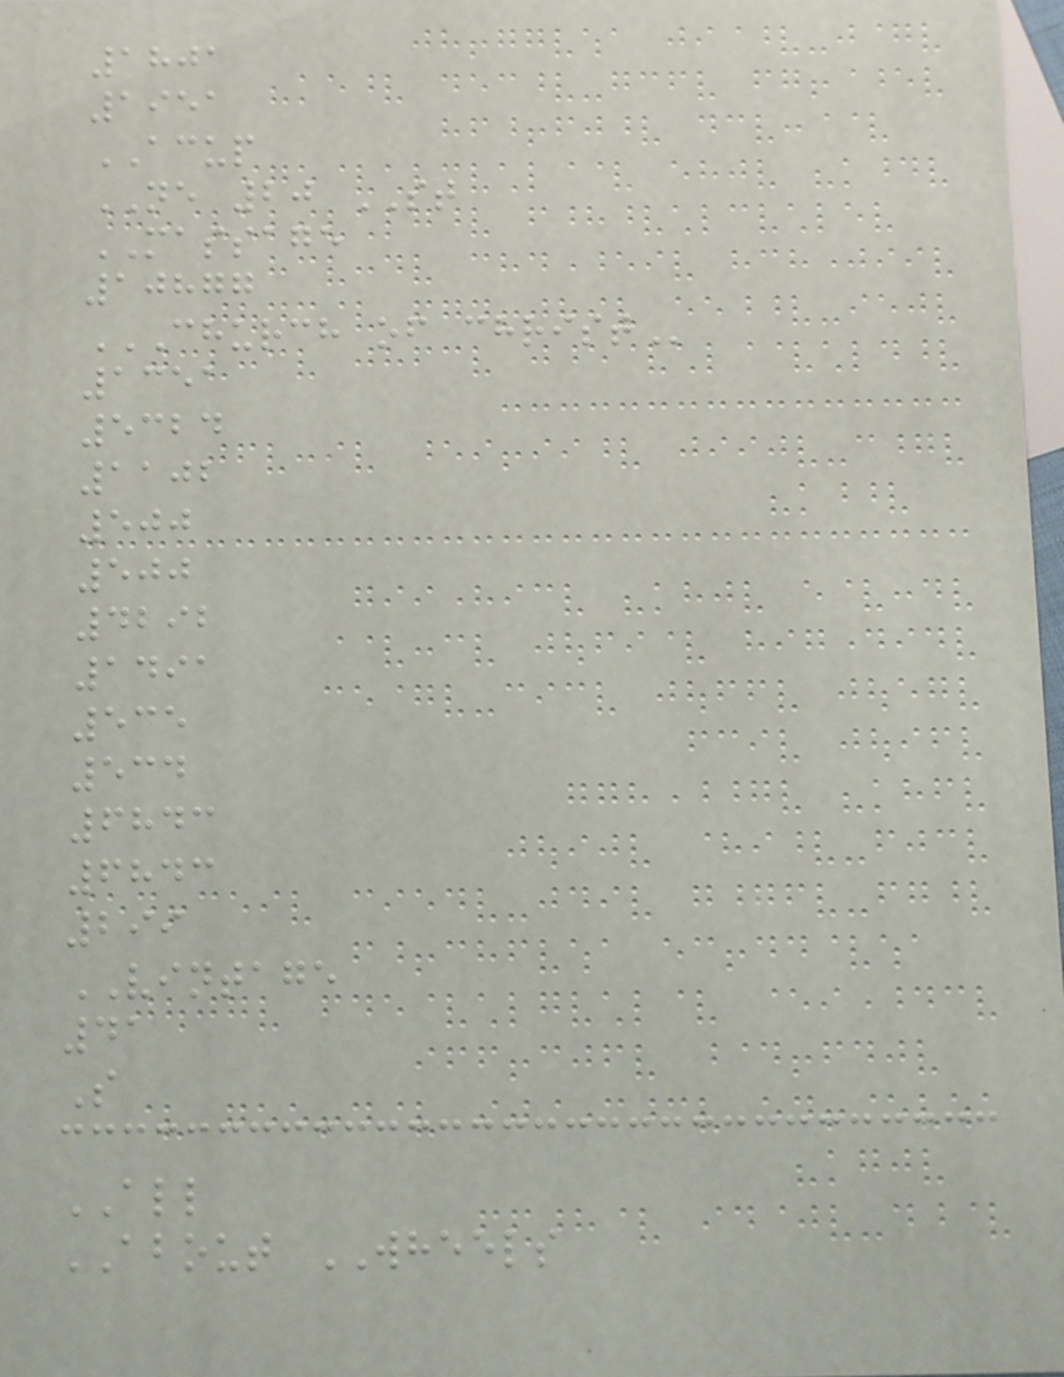1801
1951
ACUP
NE 20 ST
MASSAGE
10877
CHURCH OF CHRIST
1351
5324
1102
500
500
4292
1491
535
534
6843
6843
299
VINTAGE
41
S
ALL
ABOUT WHEELS
